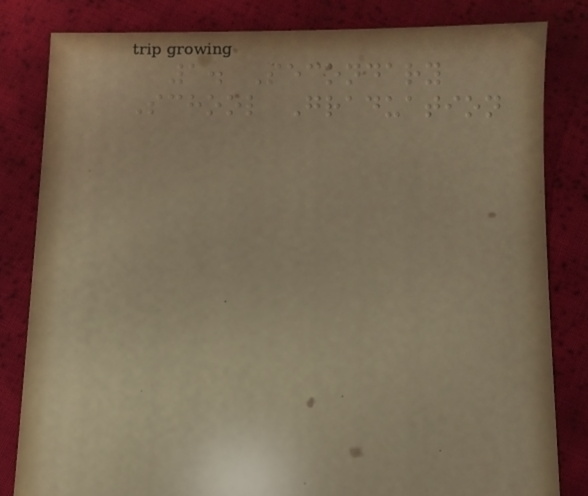1. Secondary
School Graduation
